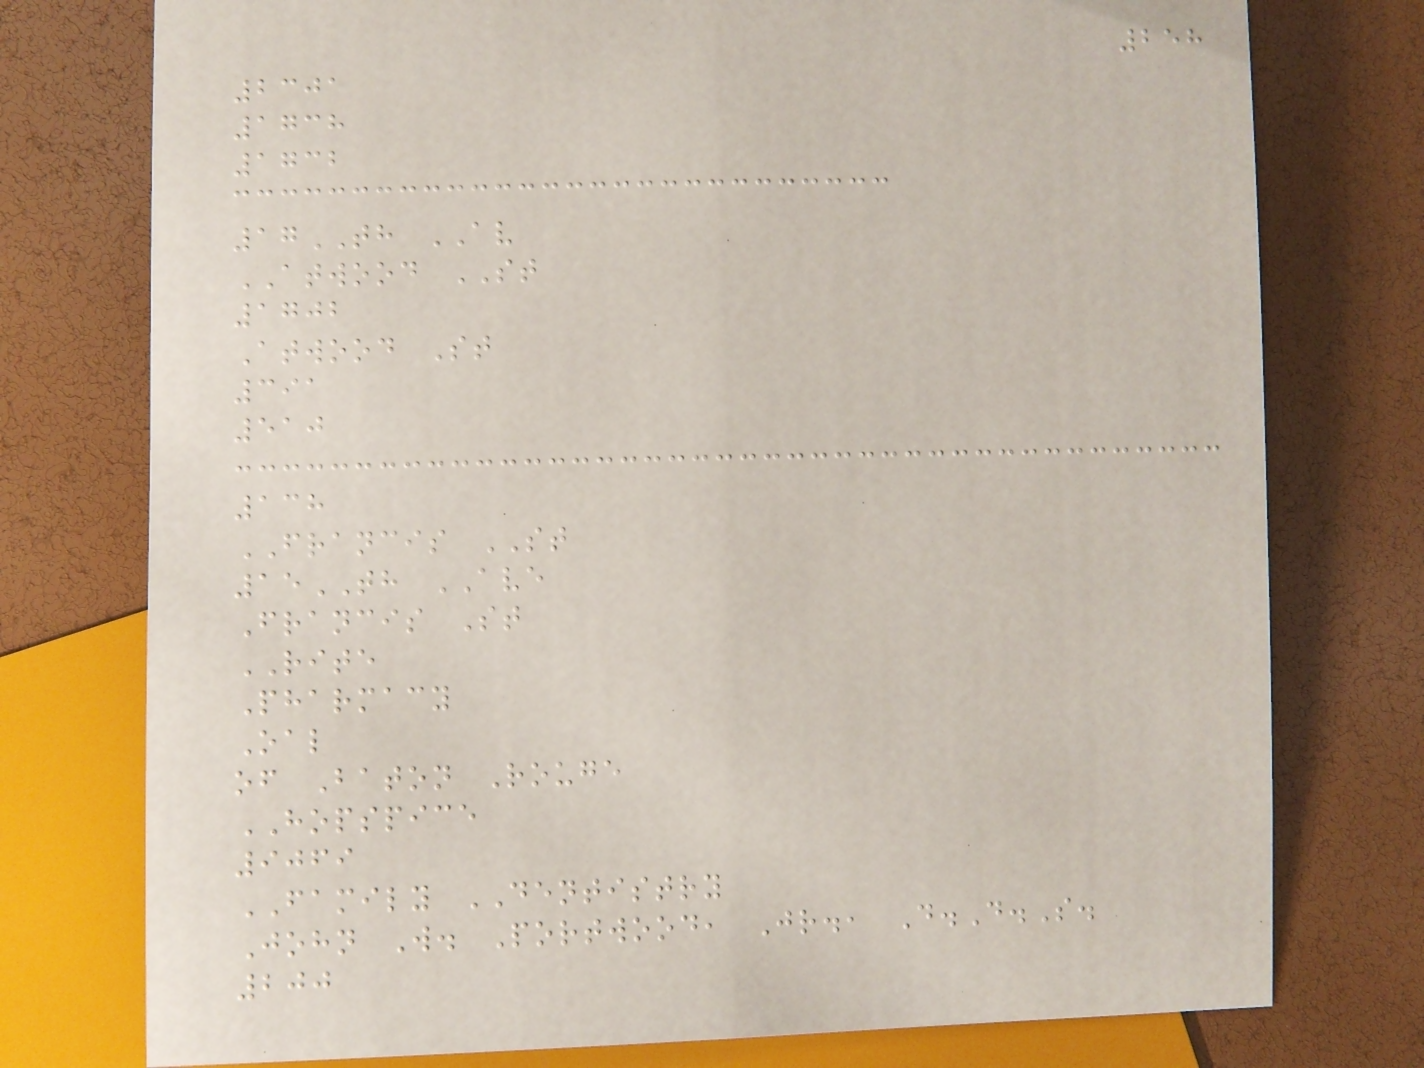258
2301
1738
1732
17TH AV
ATWOOD ST
1702
Atwood St
391
510
138
FRANCIS ST
15TH AVE
Francis St
RITE
Pharmacy
Oal
of Baton Rouge
HOPSPICE
9069
FAMILY DENTISTRY
John W. Portwood, Jr., D.D.S.
200
